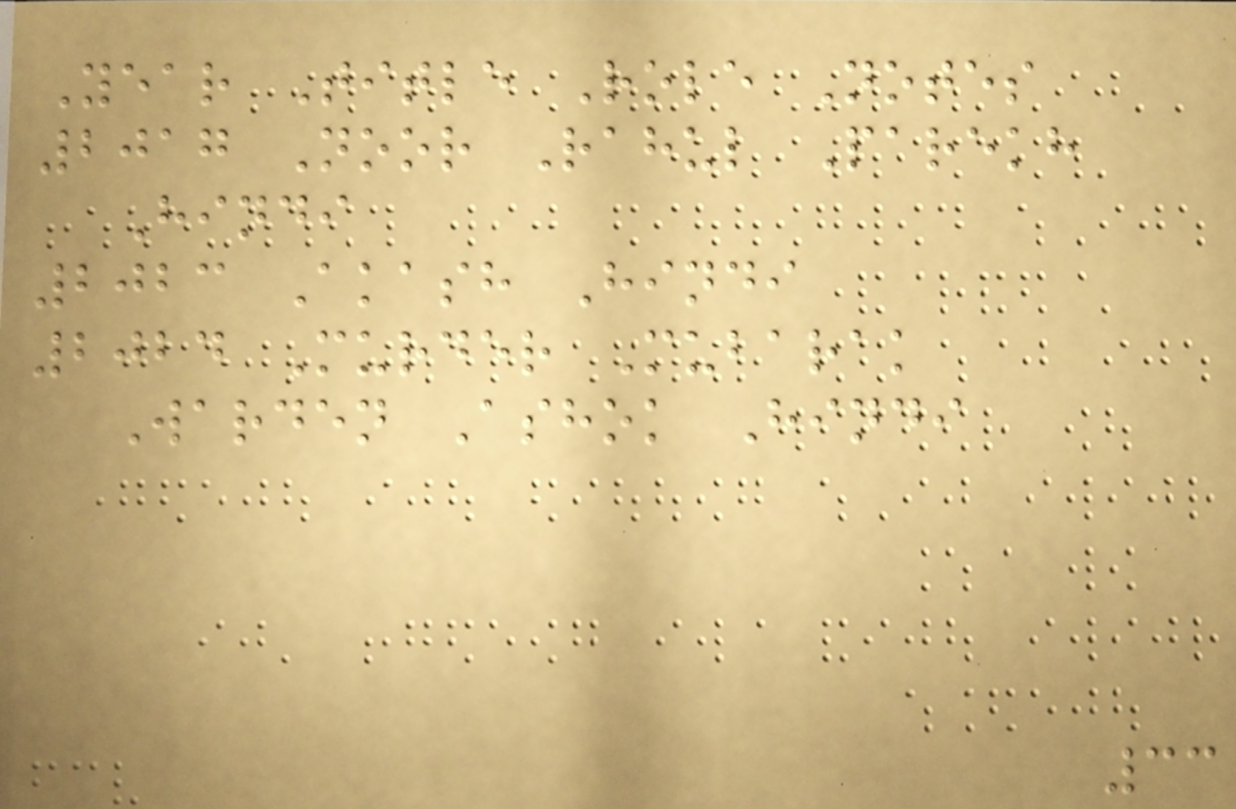Year Title Role Notes
2017 Noor Rahul Parekh
Hindi
2023 Akash Hindi
2024 Murder Mubarak
Warden Ashok Hindi
33
